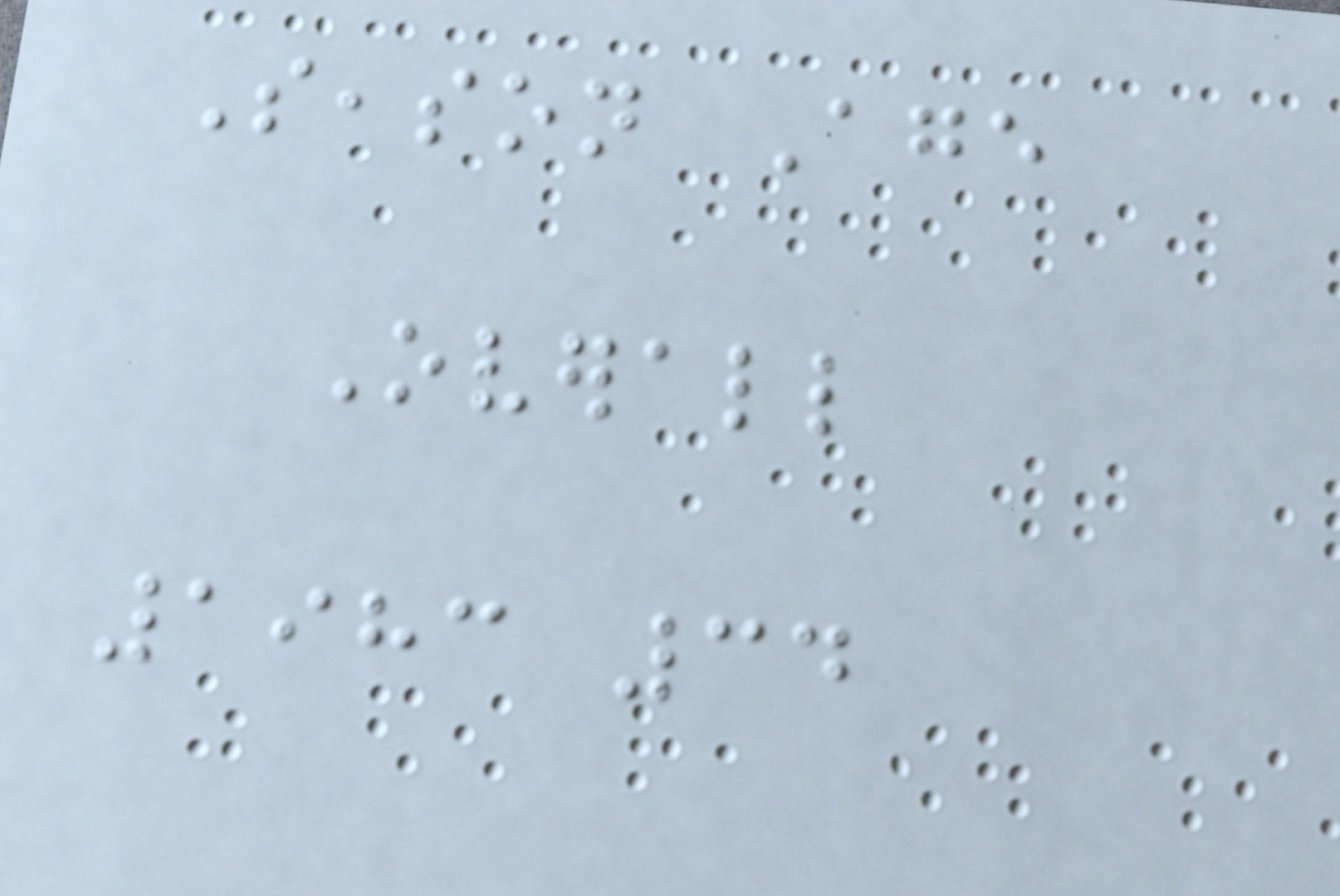Season Age
Overall
1983 34
